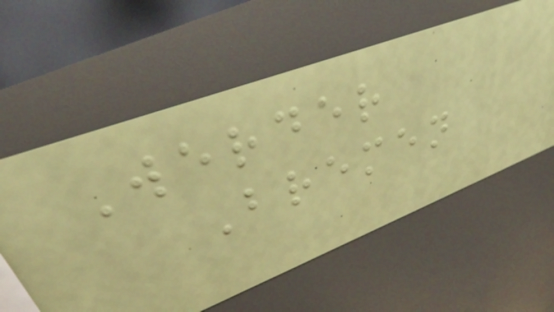Werder
Bremen
